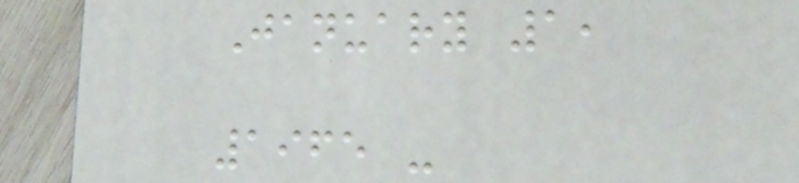January 1,
1965 -
